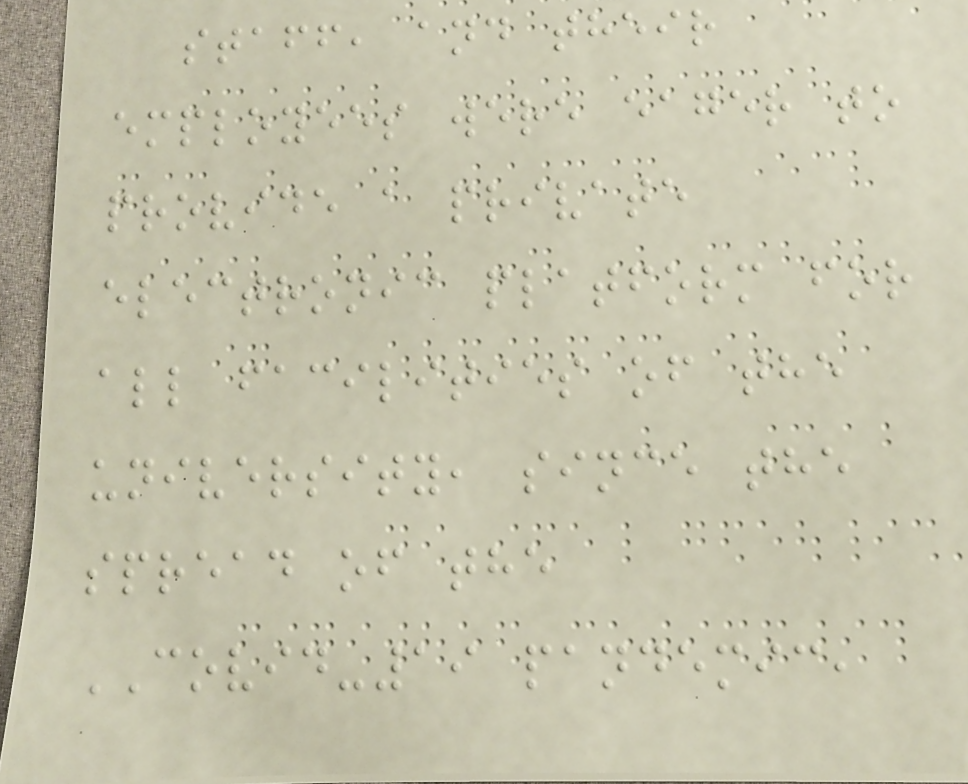staff, and their
employees were eager to
provide a private
electronic platform for
all facilities of the
university, since the
spread of the
COVID-19 pandemic,
